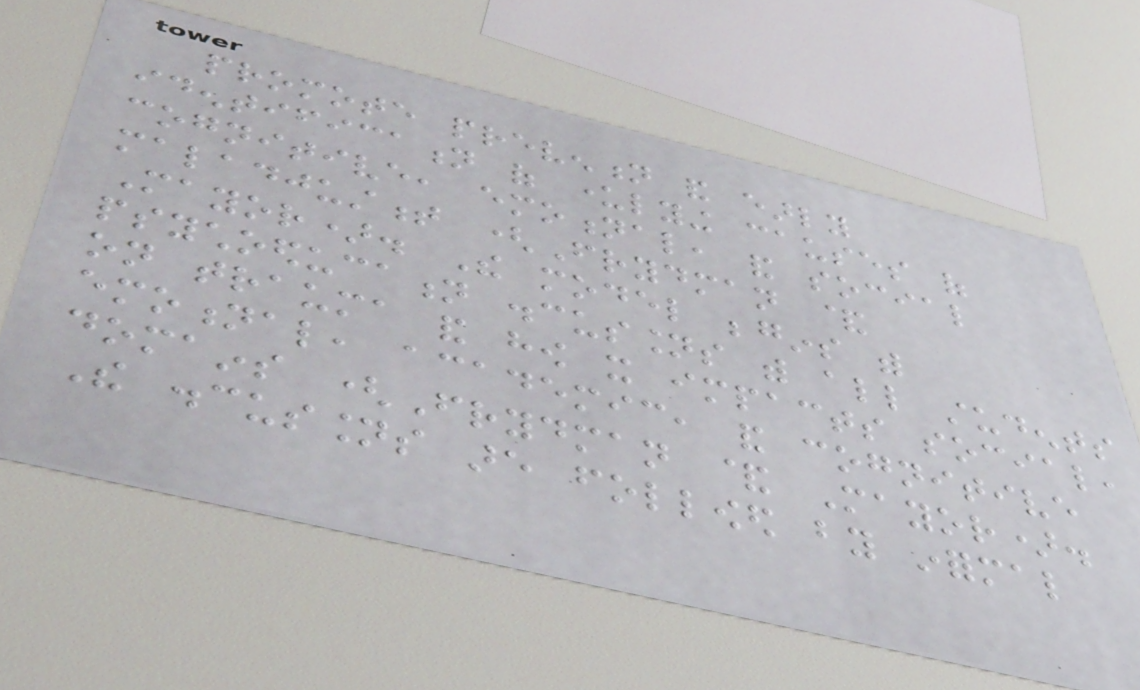promote prevention and early
identification of underlying causes of
cognitive, emotional, and social
maladjustment (Frydman &
Mayor). The model begins with
psychoeducation discussions with all students
on trauma and how it impacts social,
emotional, academic, and cognitive
domains (Frydman & Mayor).
The discussions are followed by informal
